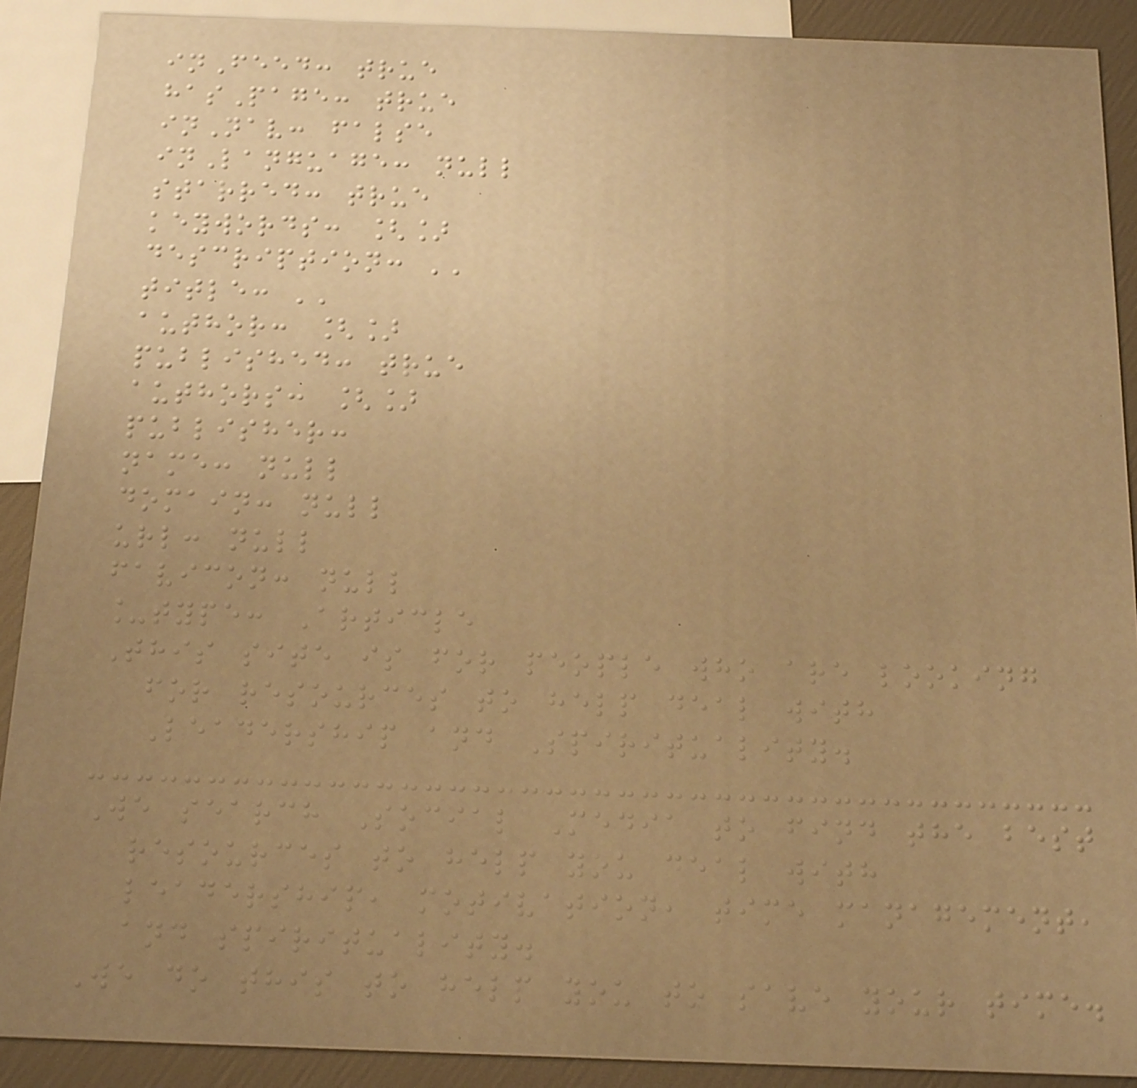inFeed: true
hasPage: true
inNav: false
inLanguage: null
starred: true
keywords: []
description: ''
title: ''
author: []
published: true
authors: []
publisher:
name: null
domain: null
url: null
favicon: null
_type: Article
This site is for people who are looking
for resources to help deal with
Leadership and Spirituality.
We search Social Media to find the best
resources to help you deal with
leadership, motivation, time management,
and spirituality.
We do this to help you to save your time.
